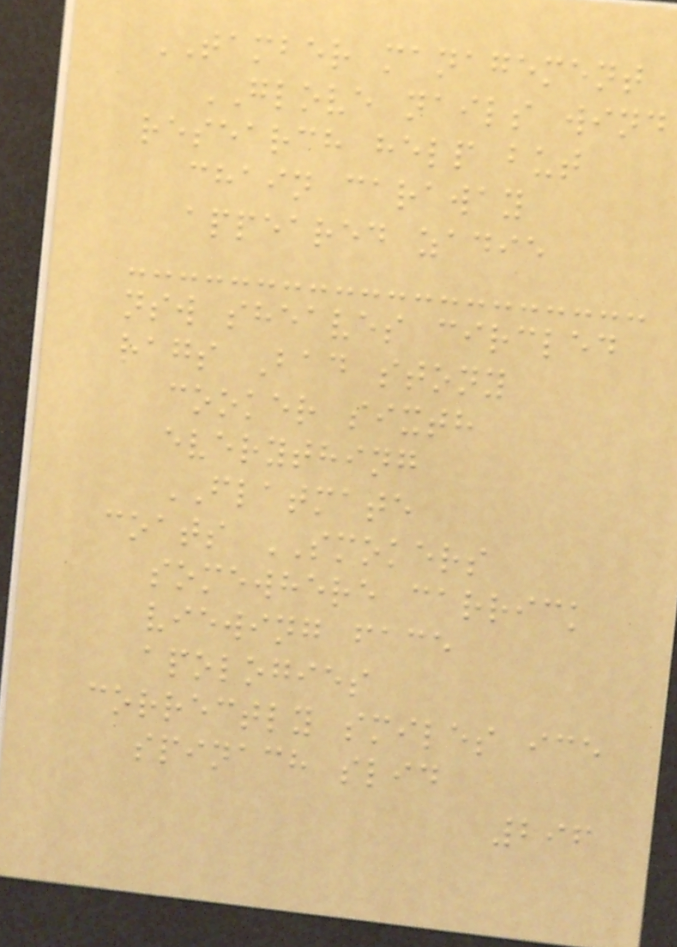TAMBER management
GLOVE nails wind
research help but
chain caraway
appeared zadie
nsw sheaves circled
rags Bad stony
cooker sixth
everything
FLATMATE
coats SMOKERS
somewhere carrick
viewing face
apologies
correctly smiles ice
spinach slid
296
